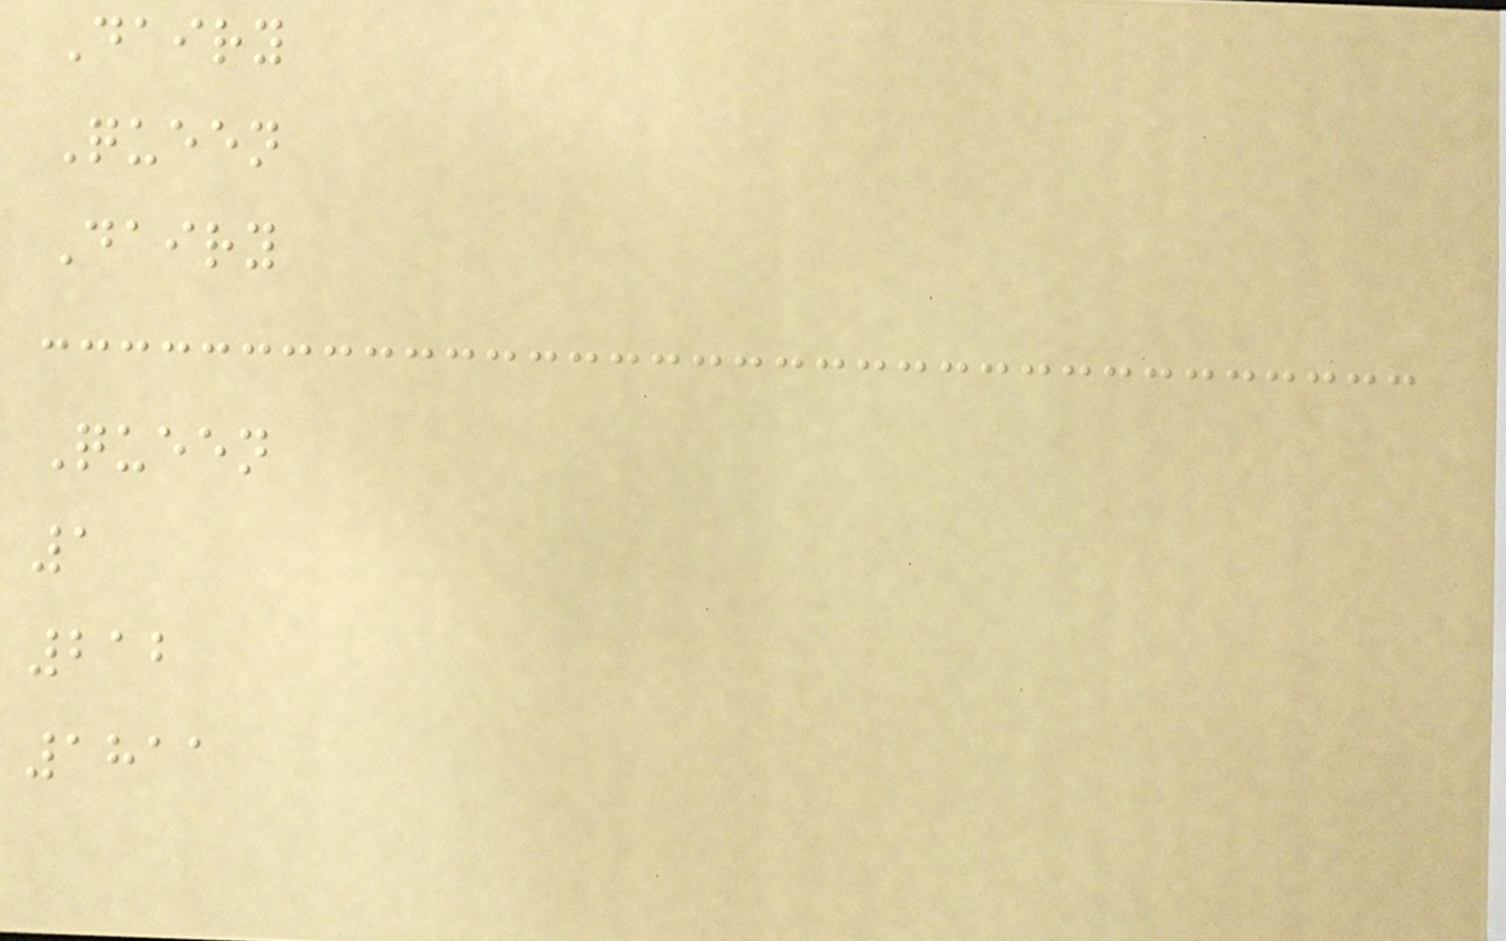Dairy
Queen
Dairy
Queen
1
212
1811
